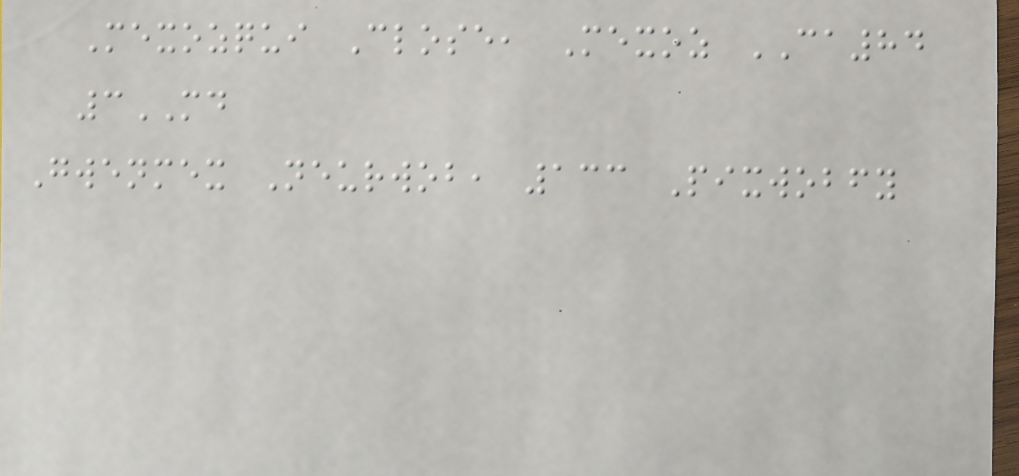Mexozqui Close, Mexoz CA84
3MD
Gwenmex Neurwob, 133 Pixwobfy
